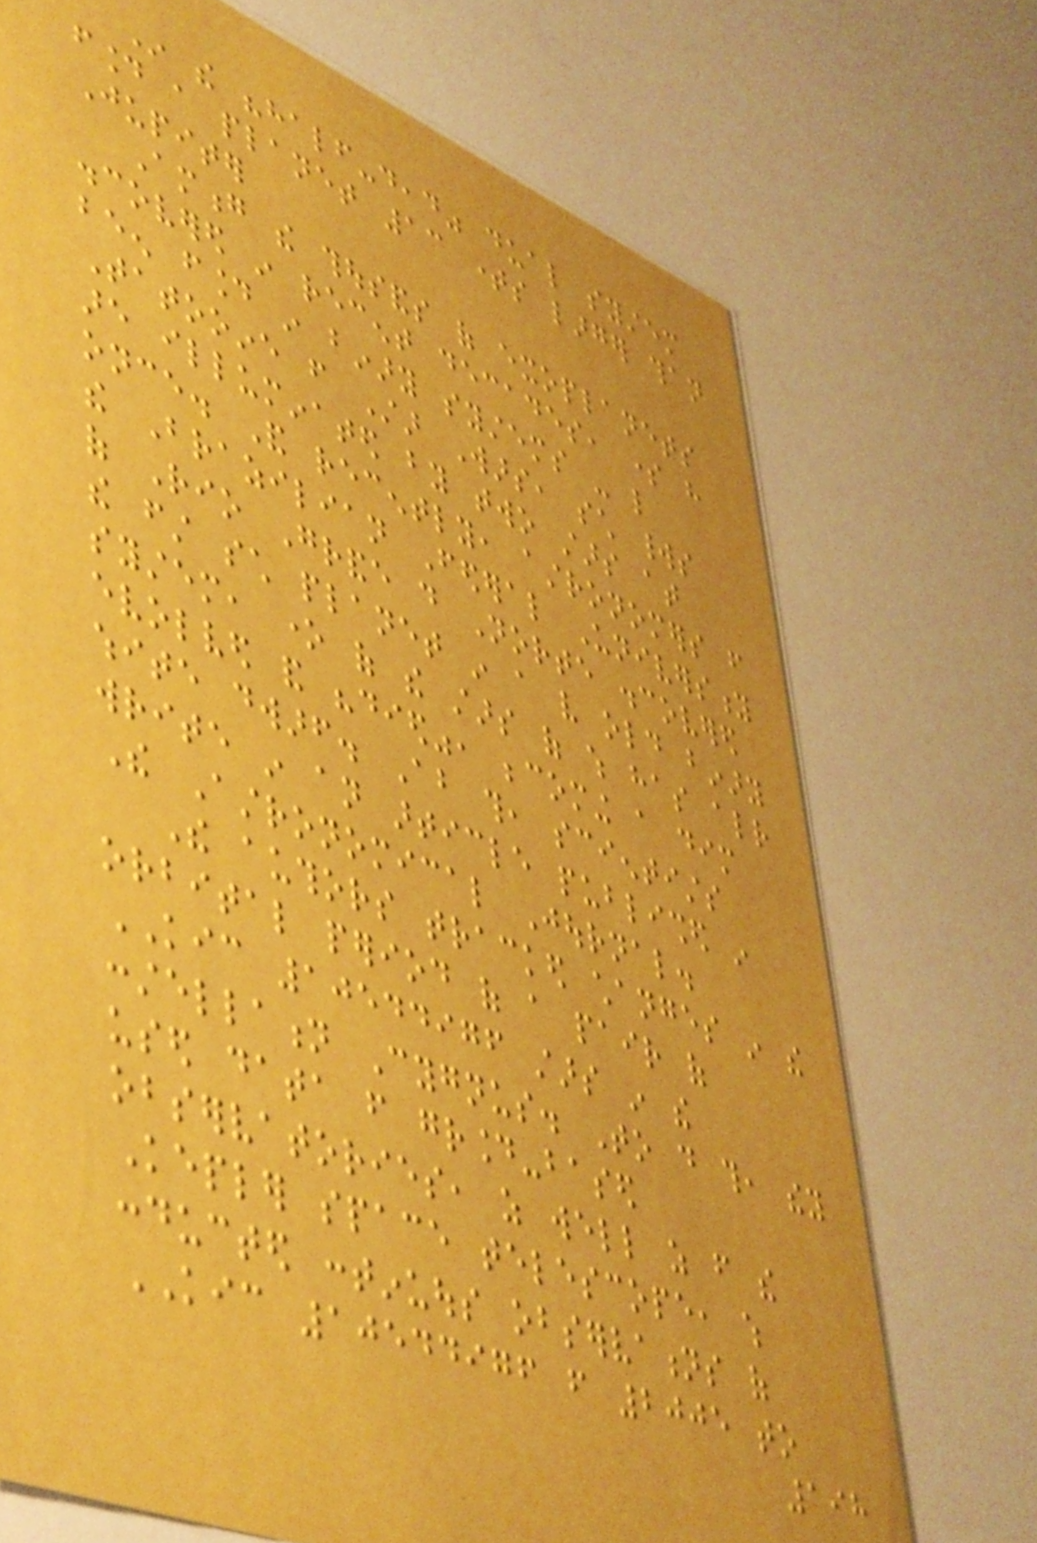In the "half-dead" dual system
found a planet 13 times larger than
Jupiter
Among the thousands of exoplanets
discovered in recent decades, some have
been found in binary systems - like
Tatooine from Star Wars, such worlds
are illuminated by two stars at
once. And recently, astronomers from
the Brazilian Federal University
of Rio Grande do Norte discovered
the first such planet in a very old binary
system, one of the stars of which has already
evolved and "died", becoming a dim
white dwarf. About this, scientists
write in an article published in
The Astronomical Journal.
The authors tracked changes in the
orbital period of a pair of
KIC 10544976 stars in the
constellation Cygnus. To do this, they
used data from ground-based
observatories, as well as from the
Kepler space telescope, which
conducted continuous observations of
KIC 10544976 from 2005 to
198
